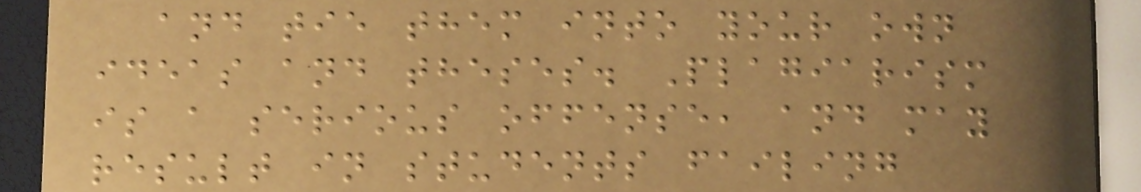and tie them into your own
ideas and theses. Plagiarism
is a serious offense, and may
result in students failing
